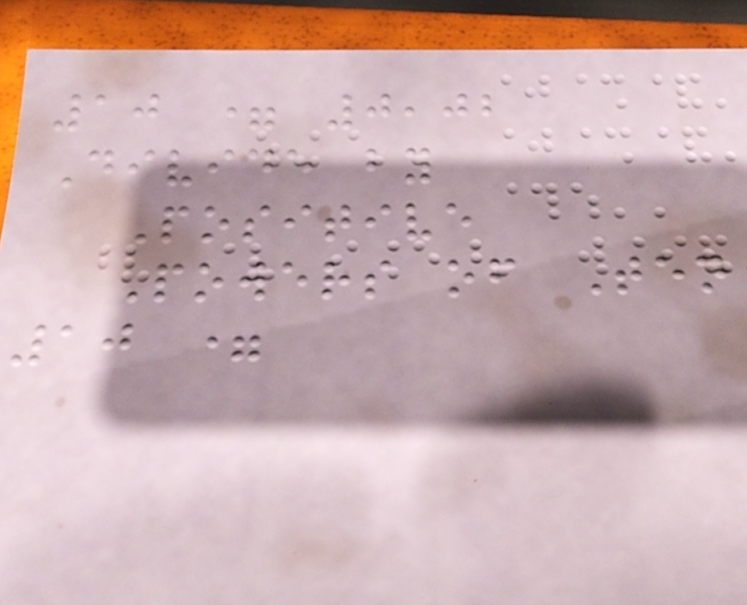10 = 0,02
Divide by
Positive
Powers of Ten
10 =
